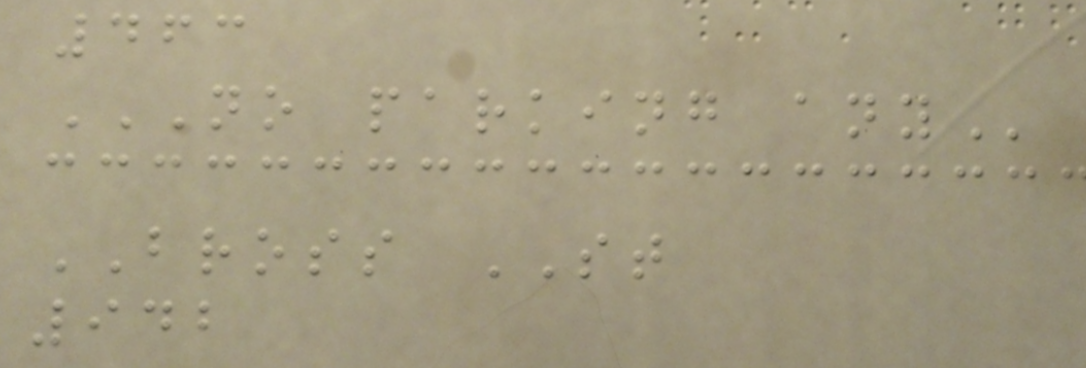463
NO PARKING ANY
BROSS ST
942
